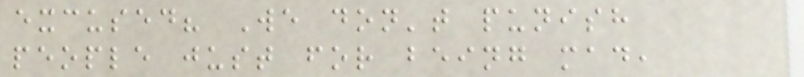excused? We don't punish
people just for being mad,
